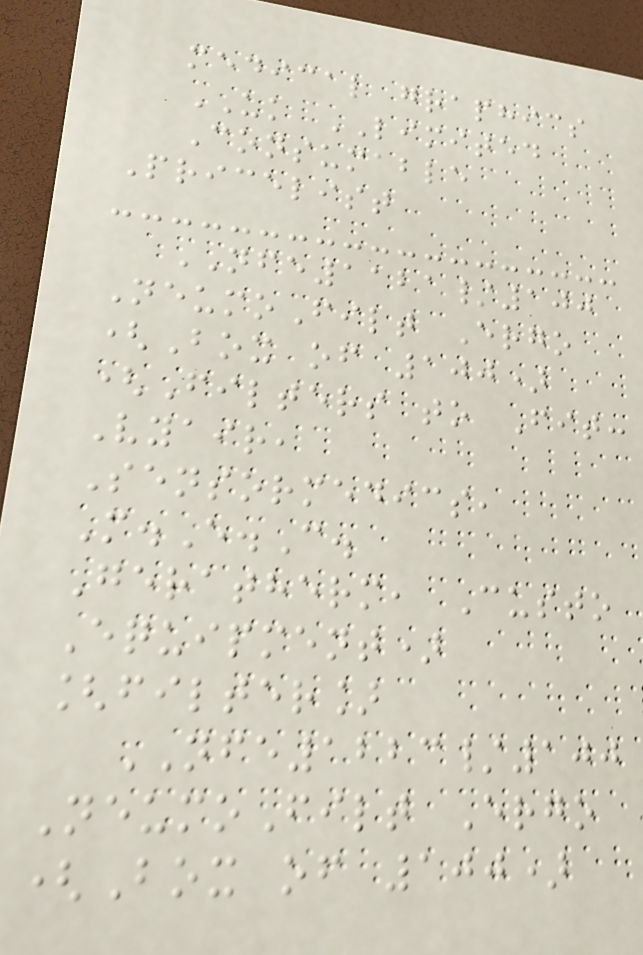medical graphics
UK LIMITED
Consumable
Pricelist
NFE1121/100
NeumoFilt Ergo
(Box of 100)
(Filters to Fit:
Vyair,
Sensormedics,
M.E.C.
Geratherm, Custo
Equipment)
[filter]
NFE1223/100
NeumoFilt Ergo
(Box of 100)
